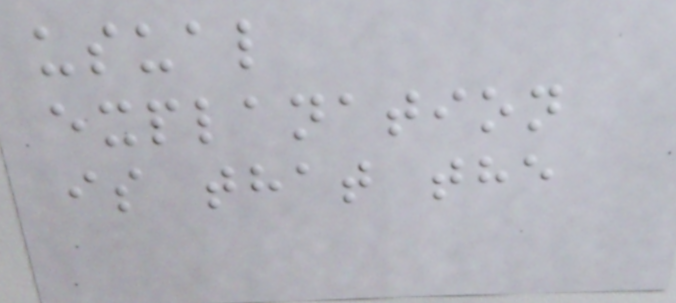usual
explanation
is that the
